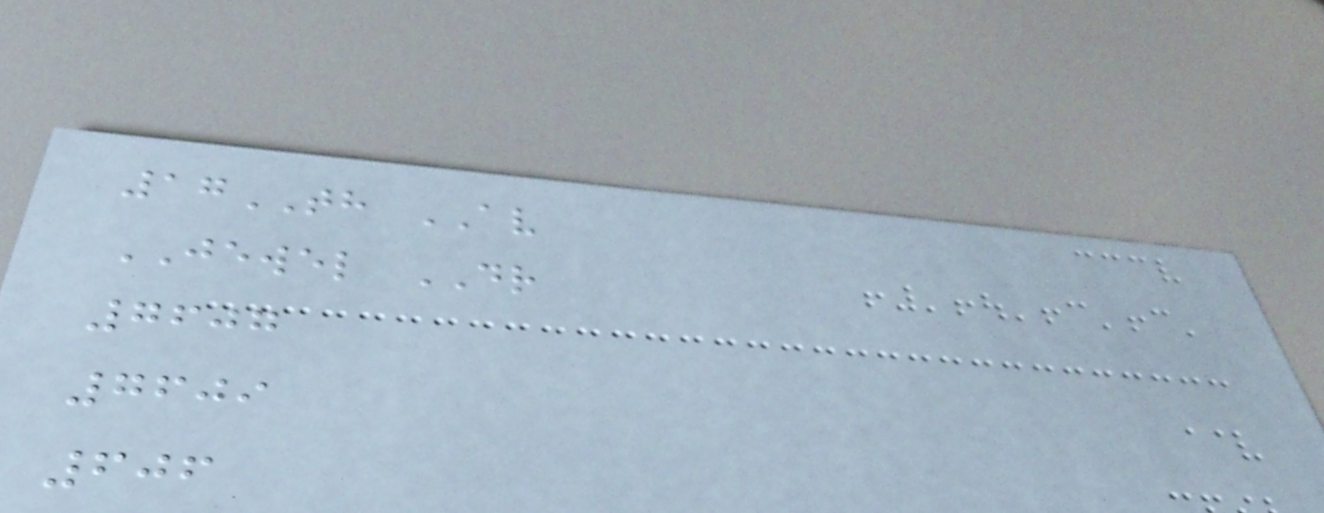17TH AV
JEWEL DR
7607
7609
606
